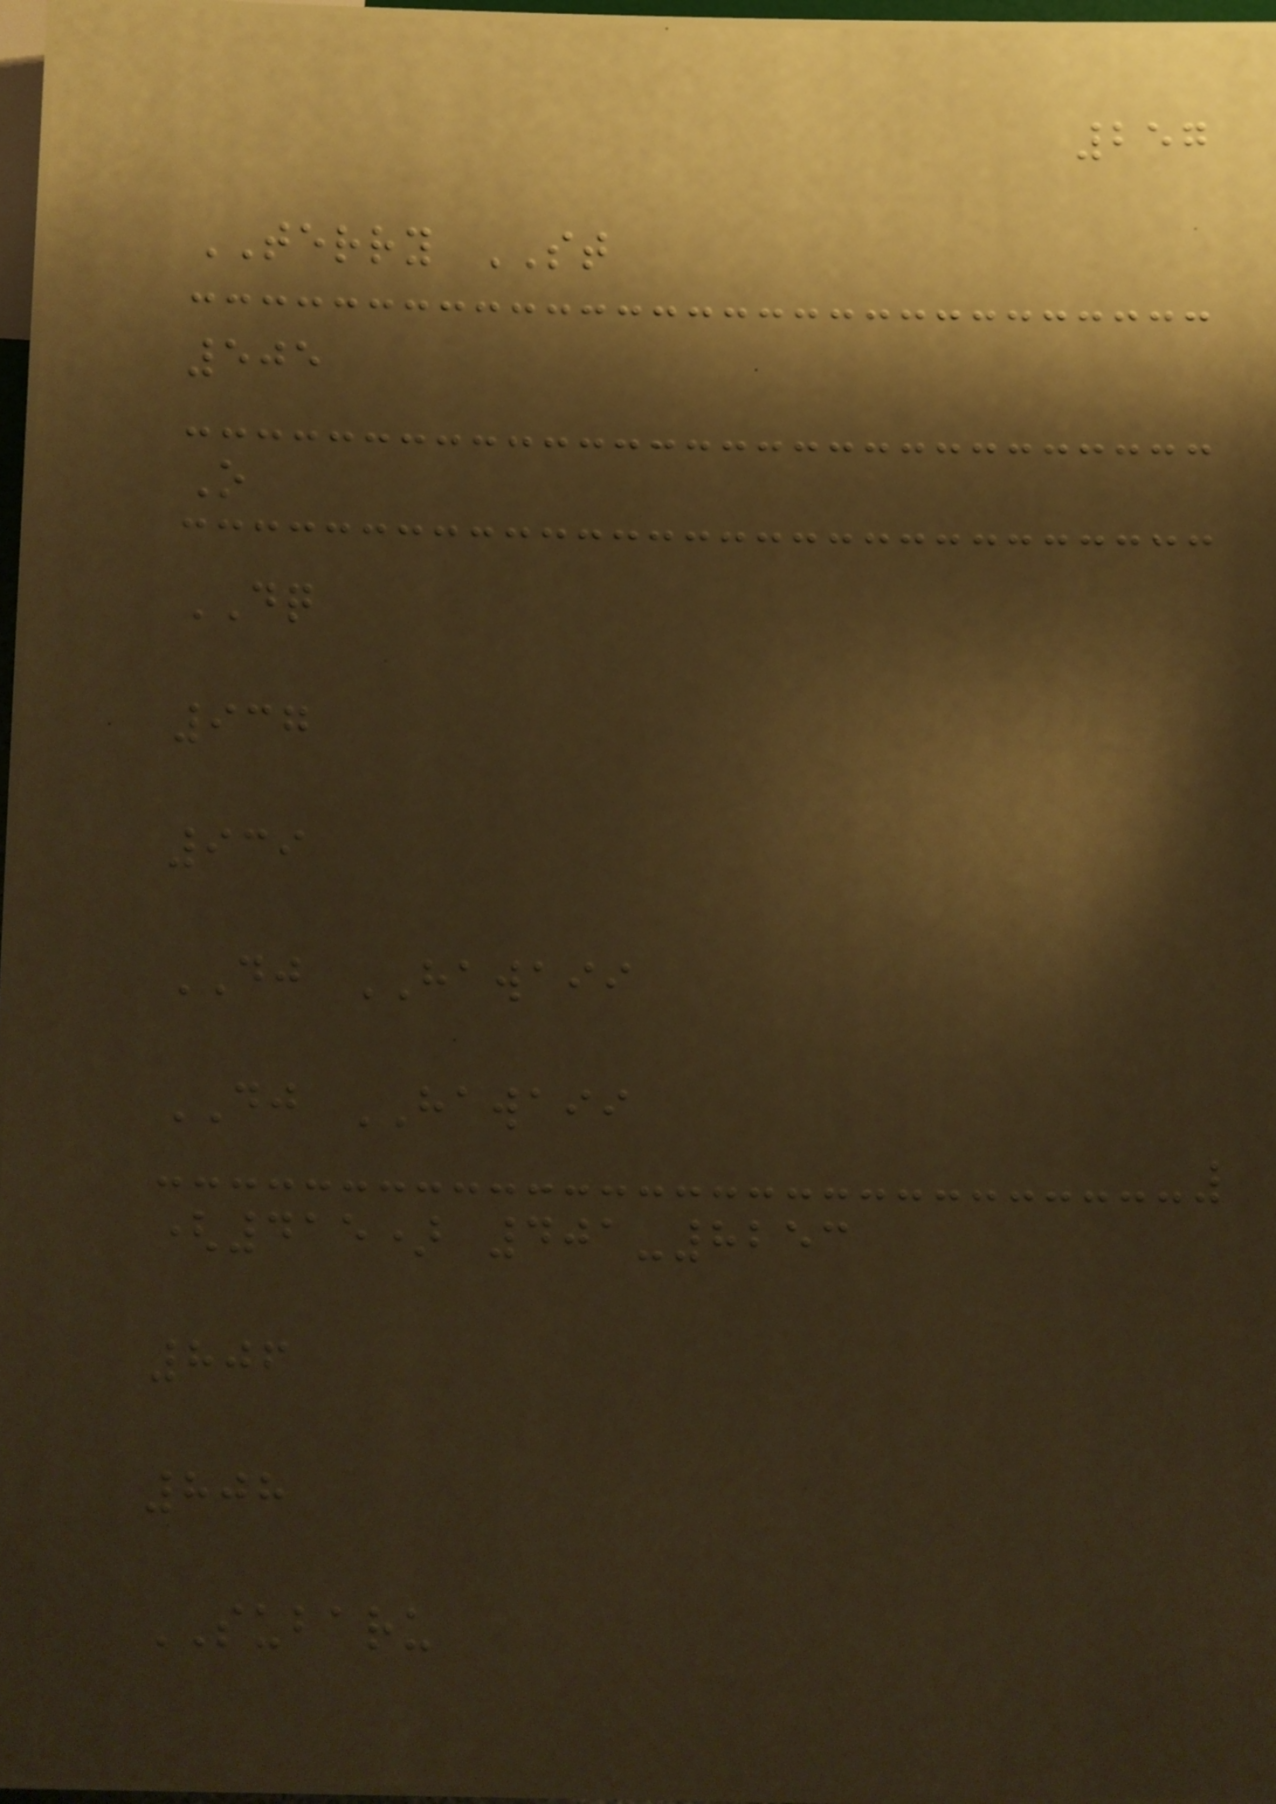257
TERRY ST
505
O
DQ
937
939
DJ HAWAII
DJ HAWAII
(415) 401-8253
806
808
SUBARU
